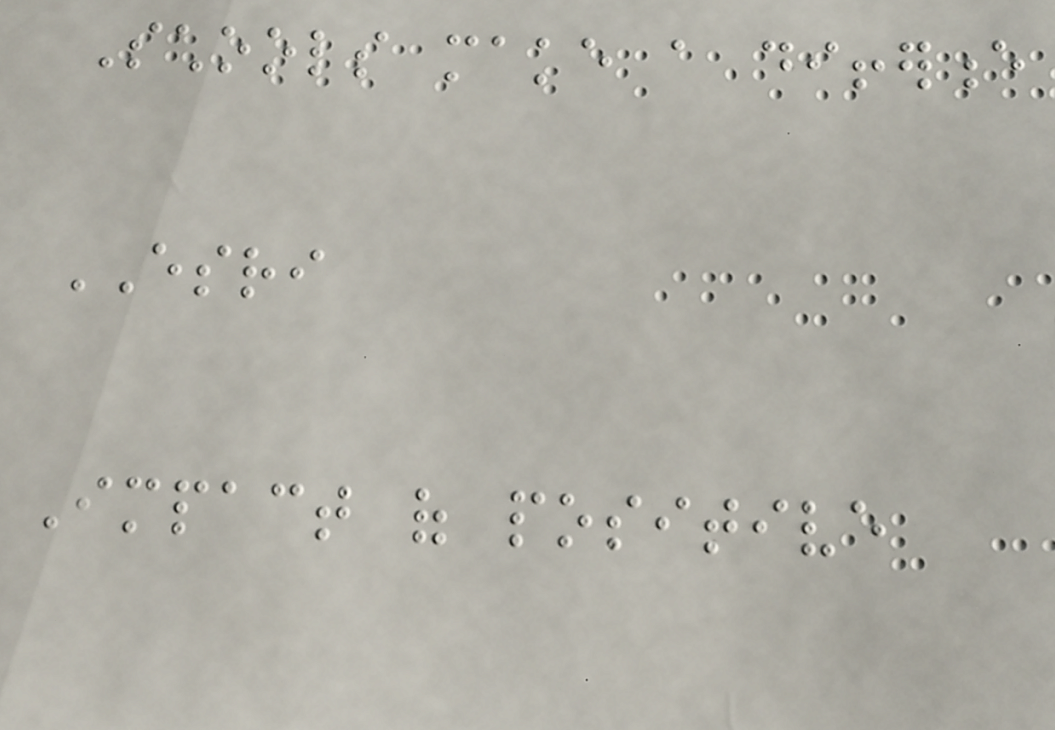Schools make a difference
ESRI
Impact of positive
